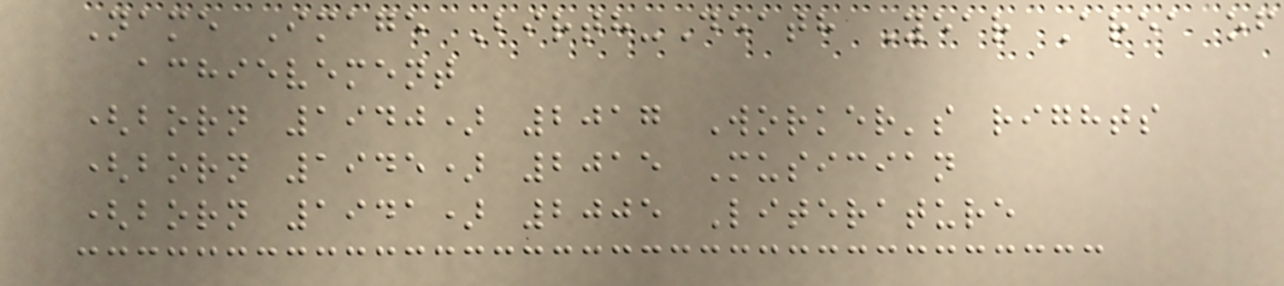Name Image Birth-Death Year Area of
achievement
(born 1940) 2017 Worker's rights
(born 1945) 2015 Musician
(born 1941) 2005 Literature
